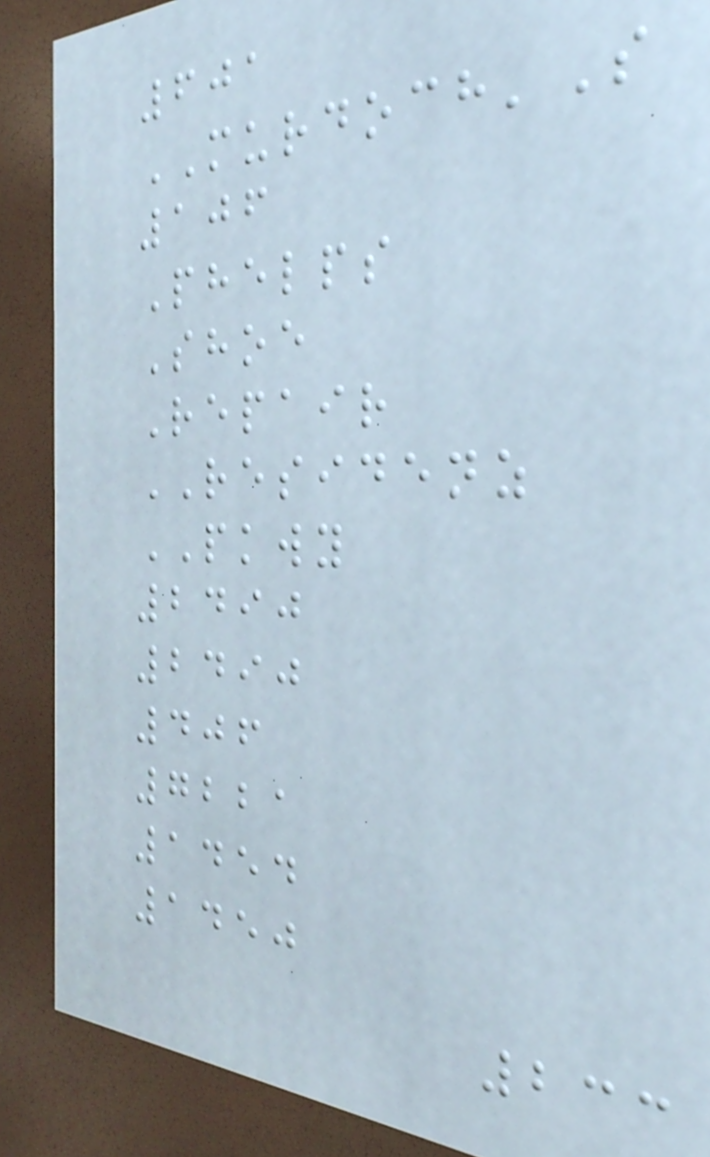601
MURDOCH'S
106
Phelps
Shoe
Repair
RESIDENZ
PKWY
2490
2490
406
7221
1454
1450
233
